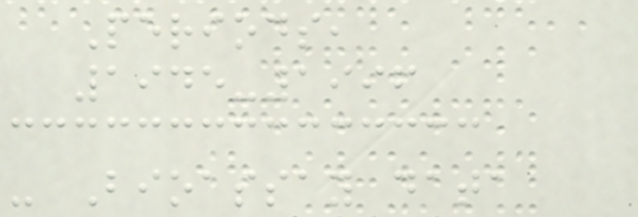Periods,
1945-1996
- Bioassay data
